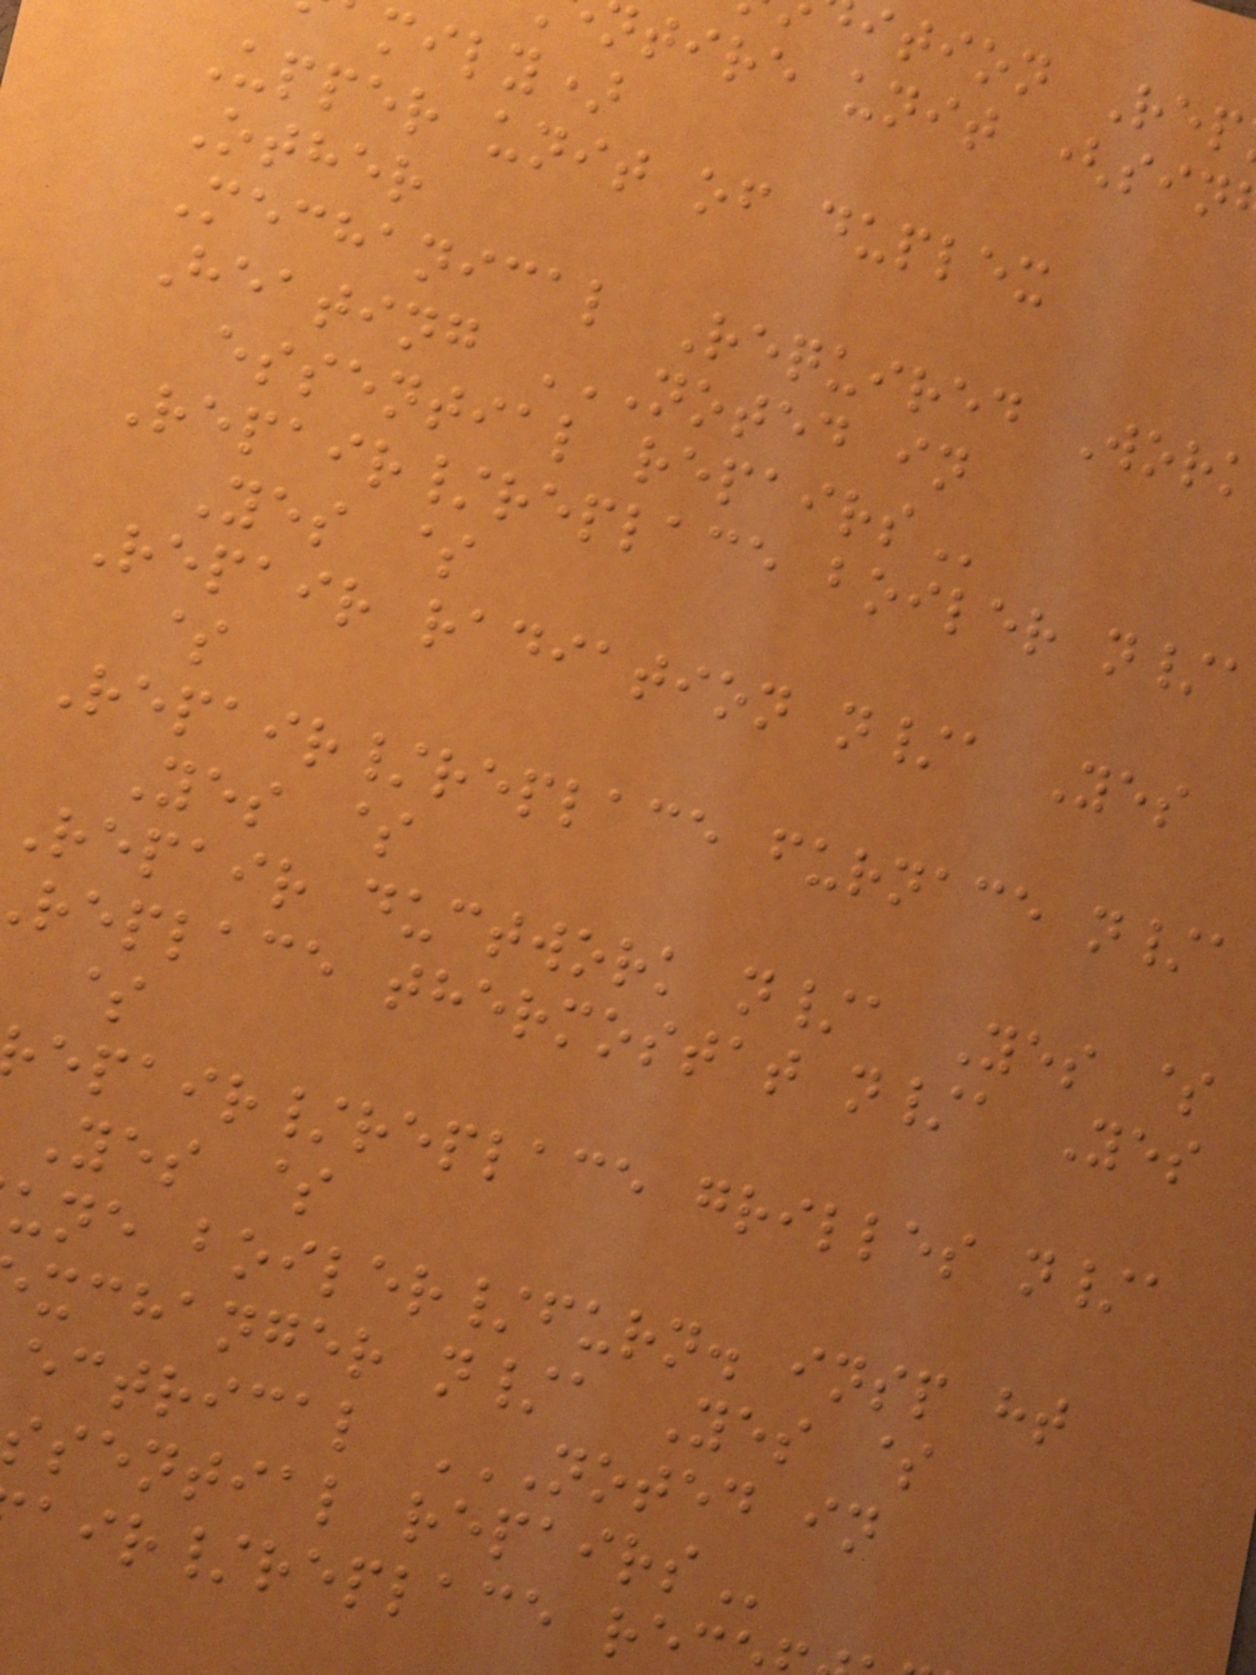ition Rep
tire unit (sin
mily)
Upper unit of duplex
Other
Mechanical Required Work
Heating NOTED IN
essential
Repair/replace boiler n/a
Yes $
Repair radiation n/a Yes
$
Repair/replace furnace n/a
Yes $
Repair ductwork n/a Yes $
replace thermostat n/a Yes
$
epair/replace grilles n/a
Yes $
une boiler/furn. insp ht
xchanger n/a Yes $
sential
air/replace re
